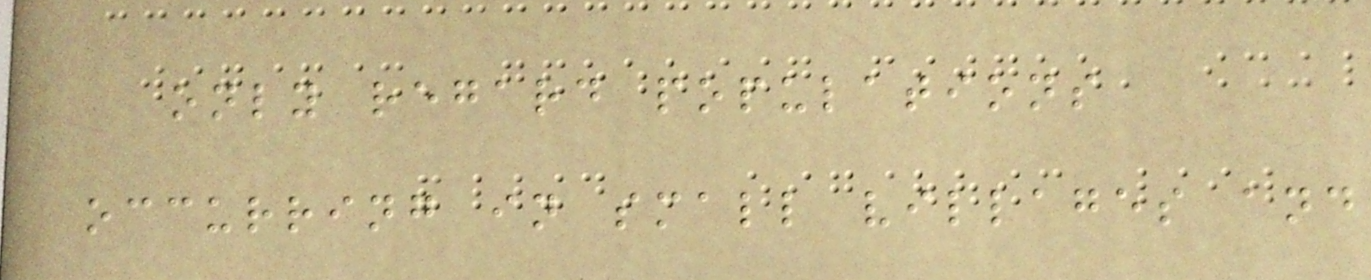only regard populations
occurring in small villages and
